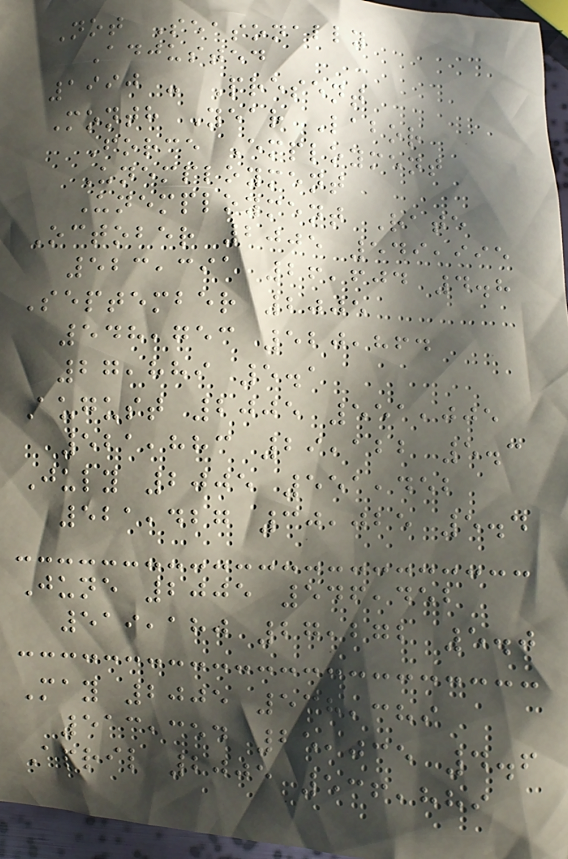Not Seasonally
Adjusted
1990 - Present
Month Year Labor
Force Employment
Unemployment
Unemployment Rate
October 2005 549,995
523,391 26,604 4.8
September 2005
548,753 520,864
27,889 5.1
August 2005 551,005
521,883 29,122 5.3
July 2005 551,452
521,427 30,025 5.4
June 2005 546,452
519,180 27,272 5.0
May 2005 538,389
513,354 25,035 4.6
April 2005 536,889
